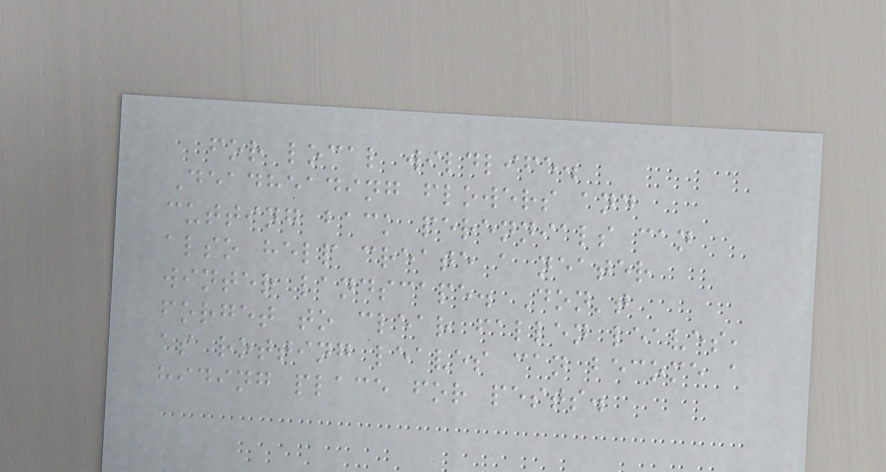for local wildlife.
Deadheading flowers and
cutting back perennials can
also help create a neater
winter landscape. Don't
forget to clear fallen leaves,
as rotting leaves can become a
hiding place for pests.
